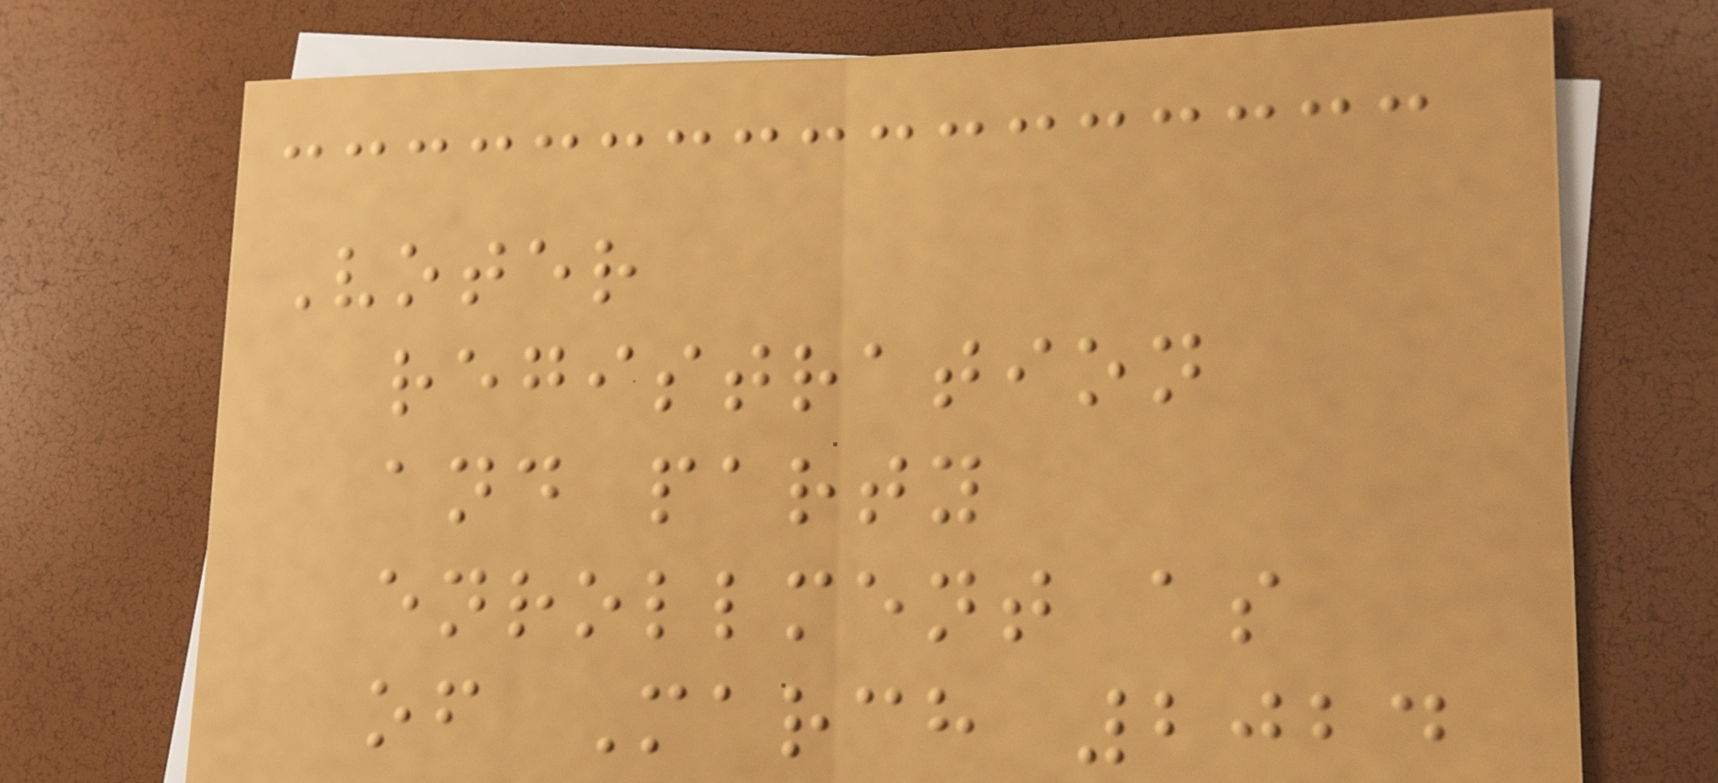Voter
registration
and party
enrollment as
of March 2024
